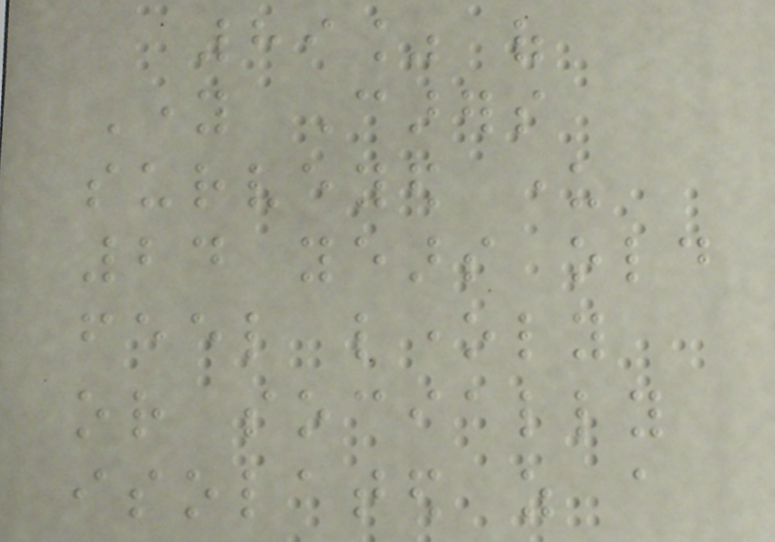89% of
Young Carers
surveyed under
24 years old
feel lonely
or socially
isolated as a
